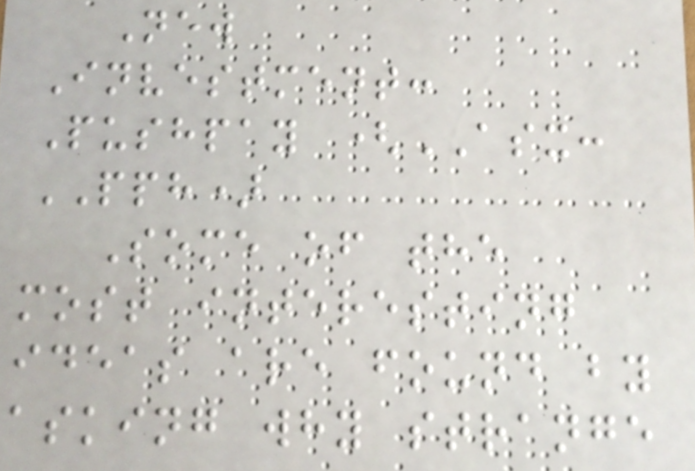New
Investment:
Pushpay (ASX:
PPH)
Some of the
most interesting
ideas are found by
asking why strange
